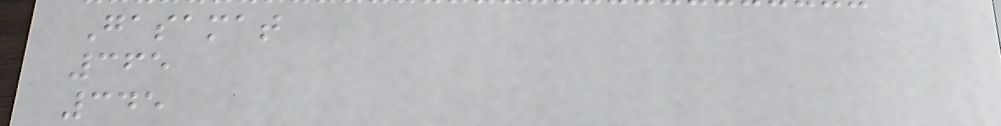Gasamat
365
345
